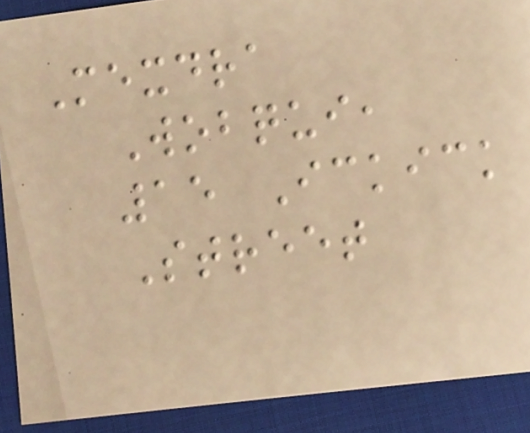Mexdra
Wobqui,
15 Ickick
Street
